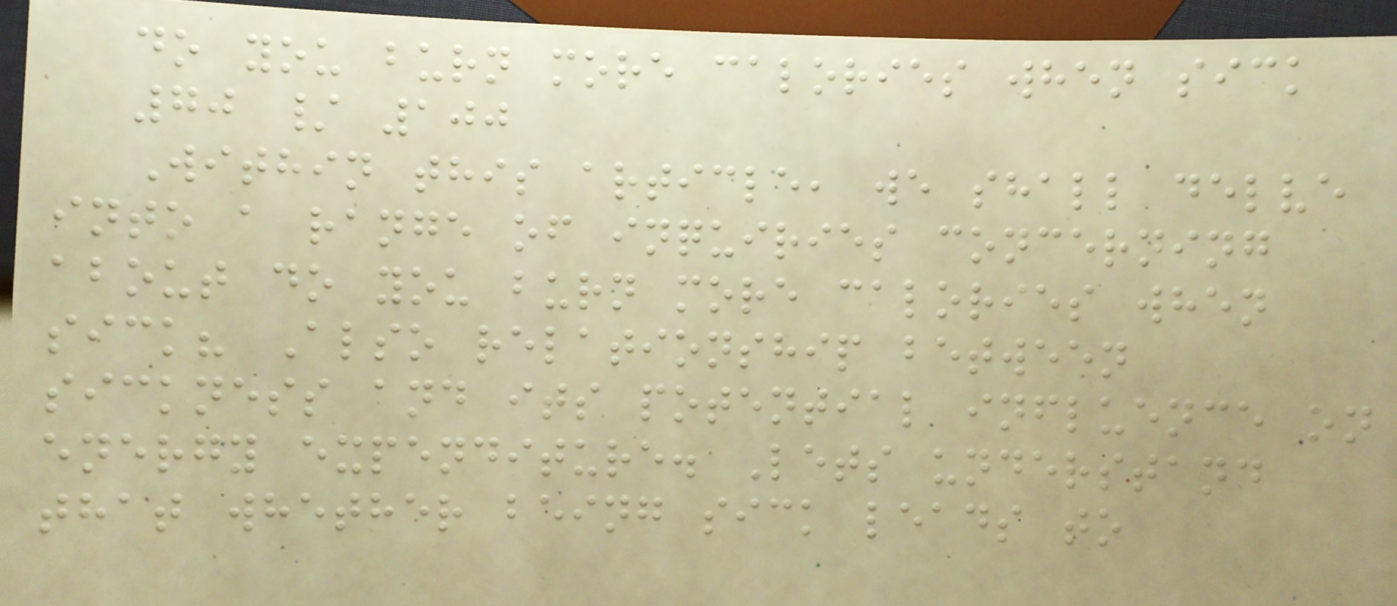do you burn more calories when sick
70 / 100
Within this article, we shall delve
into a range of inquiries concerning
about do you burn more calories when
sick? Also relationship between
sickness and its potential influence on
energy expenditure. Lets understand
that whether being sick leads to
